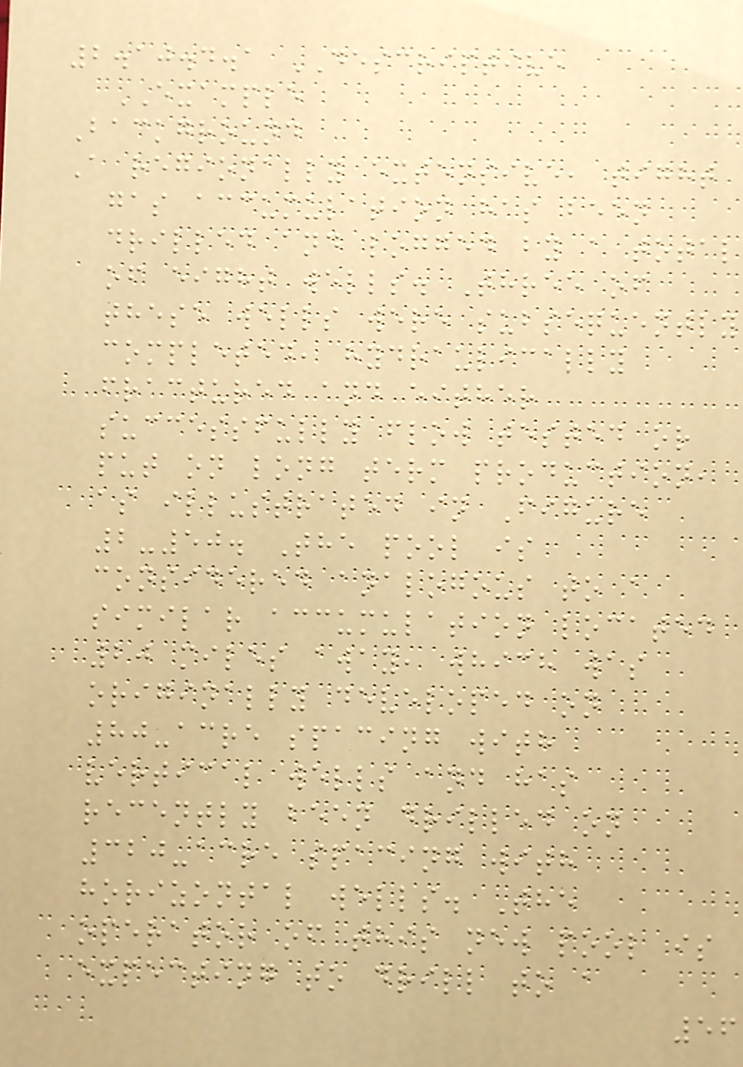2.10.4.1 DESCRIPTIVE
EXAMPLE
Background
A regionally extensive, tight
gas accumulation has been
drilled and logged by a total
of eight wells. Three of
these wells were subsequently
completed, hydraulically
fractured and either
successfully flow tested or
put on long term production,
as illustrated in Figure
2-50. The pool is
considered analogous to a
similar accumulation located
20 miles away, which was
originally developed on
80-acre spacing with
vertical wells and has
recently been drilled on
320-acre spacing with
horizontal wells. The
operator of this new pool is
expecting to drill to a
56
